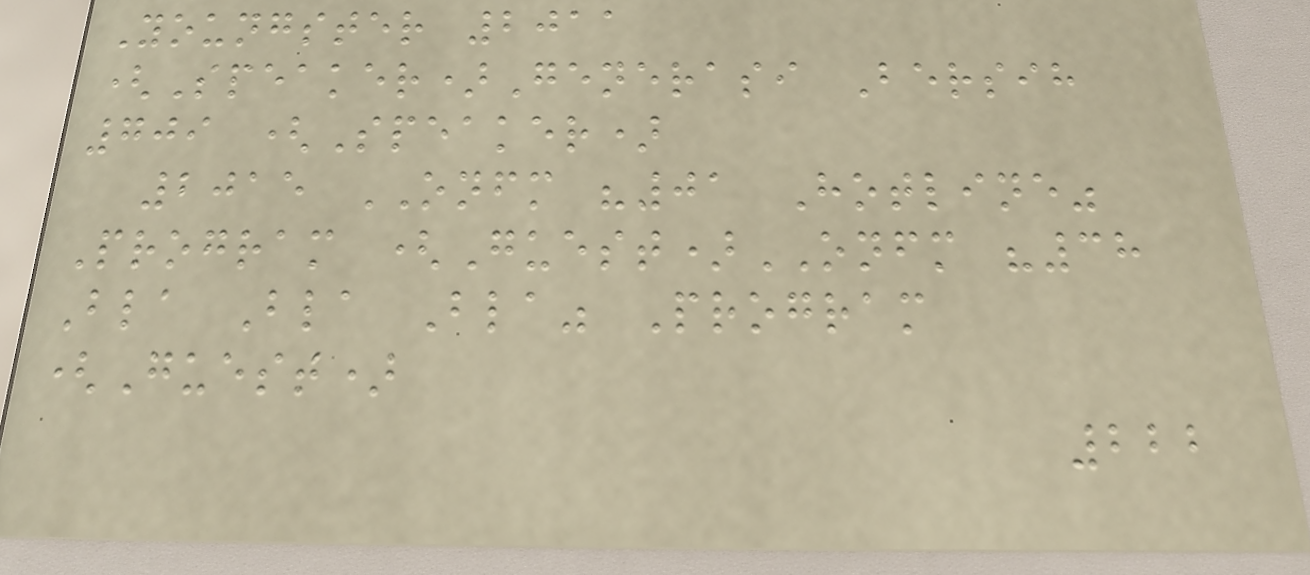Youngster 2011
(Speaker)Generasi Bersih
709 (Speaker)
2015 ONFM "01 Hotline"
Program (Guest)ONFM "38
Bla Bla Bla" Program
(Guest)
222
